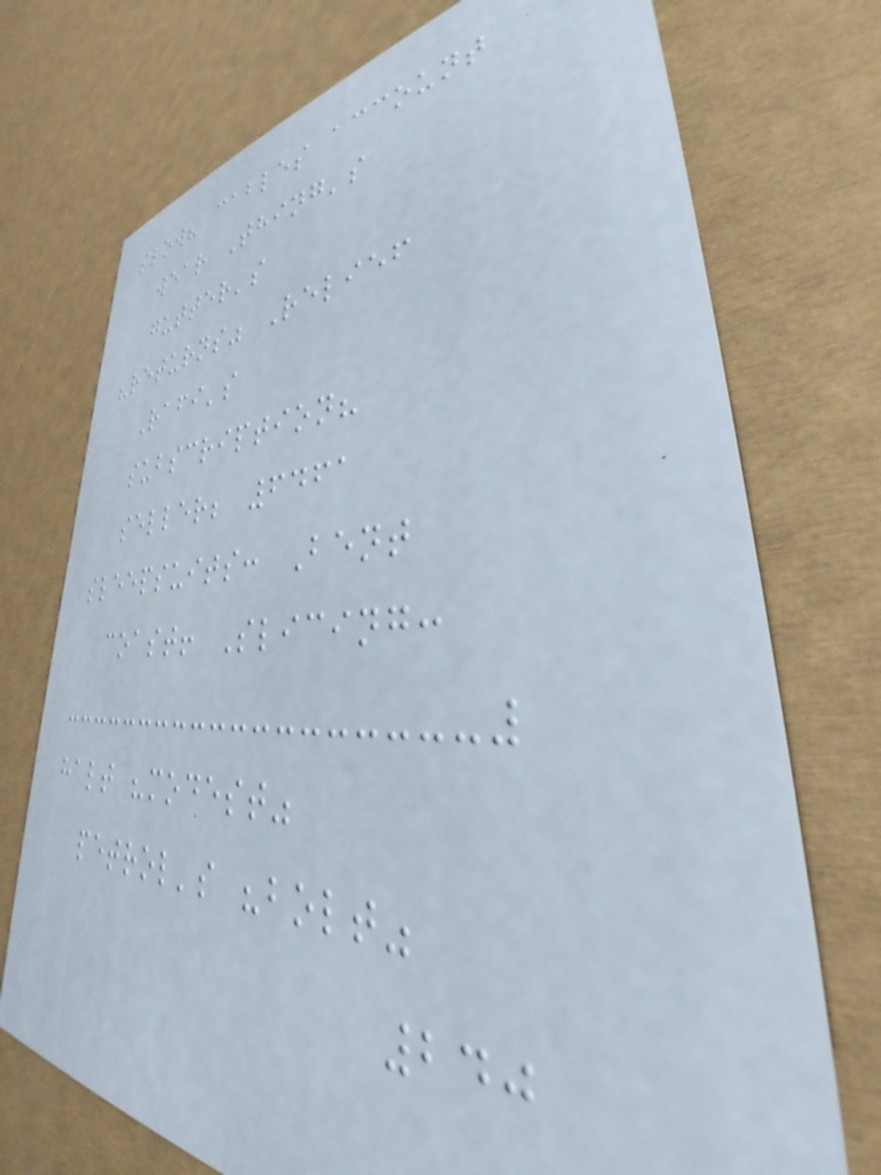slow? cables account
wear Thing's
gutter's
"returns" Relief
Rafi's
subscription?
seller; 6461
sleepsuits: Bent
coast! Slicing:
halt "modest"
petrol's "bolt"
240
